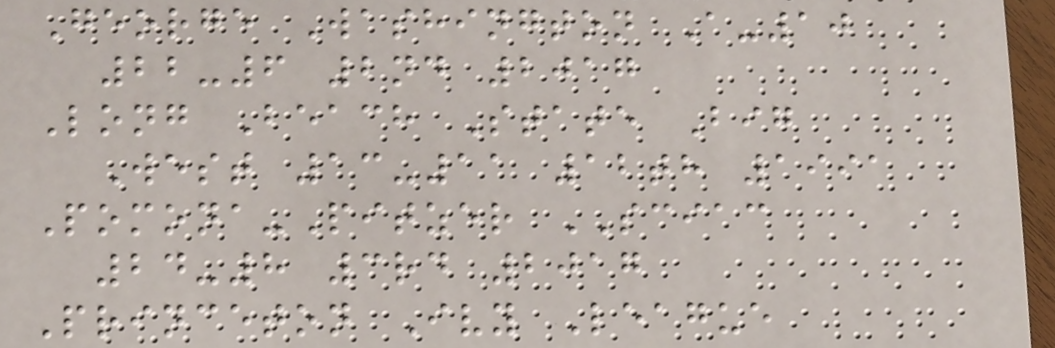George Washington A-10
22-6 2nd 2017
Long Beach State Big
West 13-11 12th 1991
Pomona-Pitzer SCIAC
24-8 3rd 2017
Princeton Ivy League
